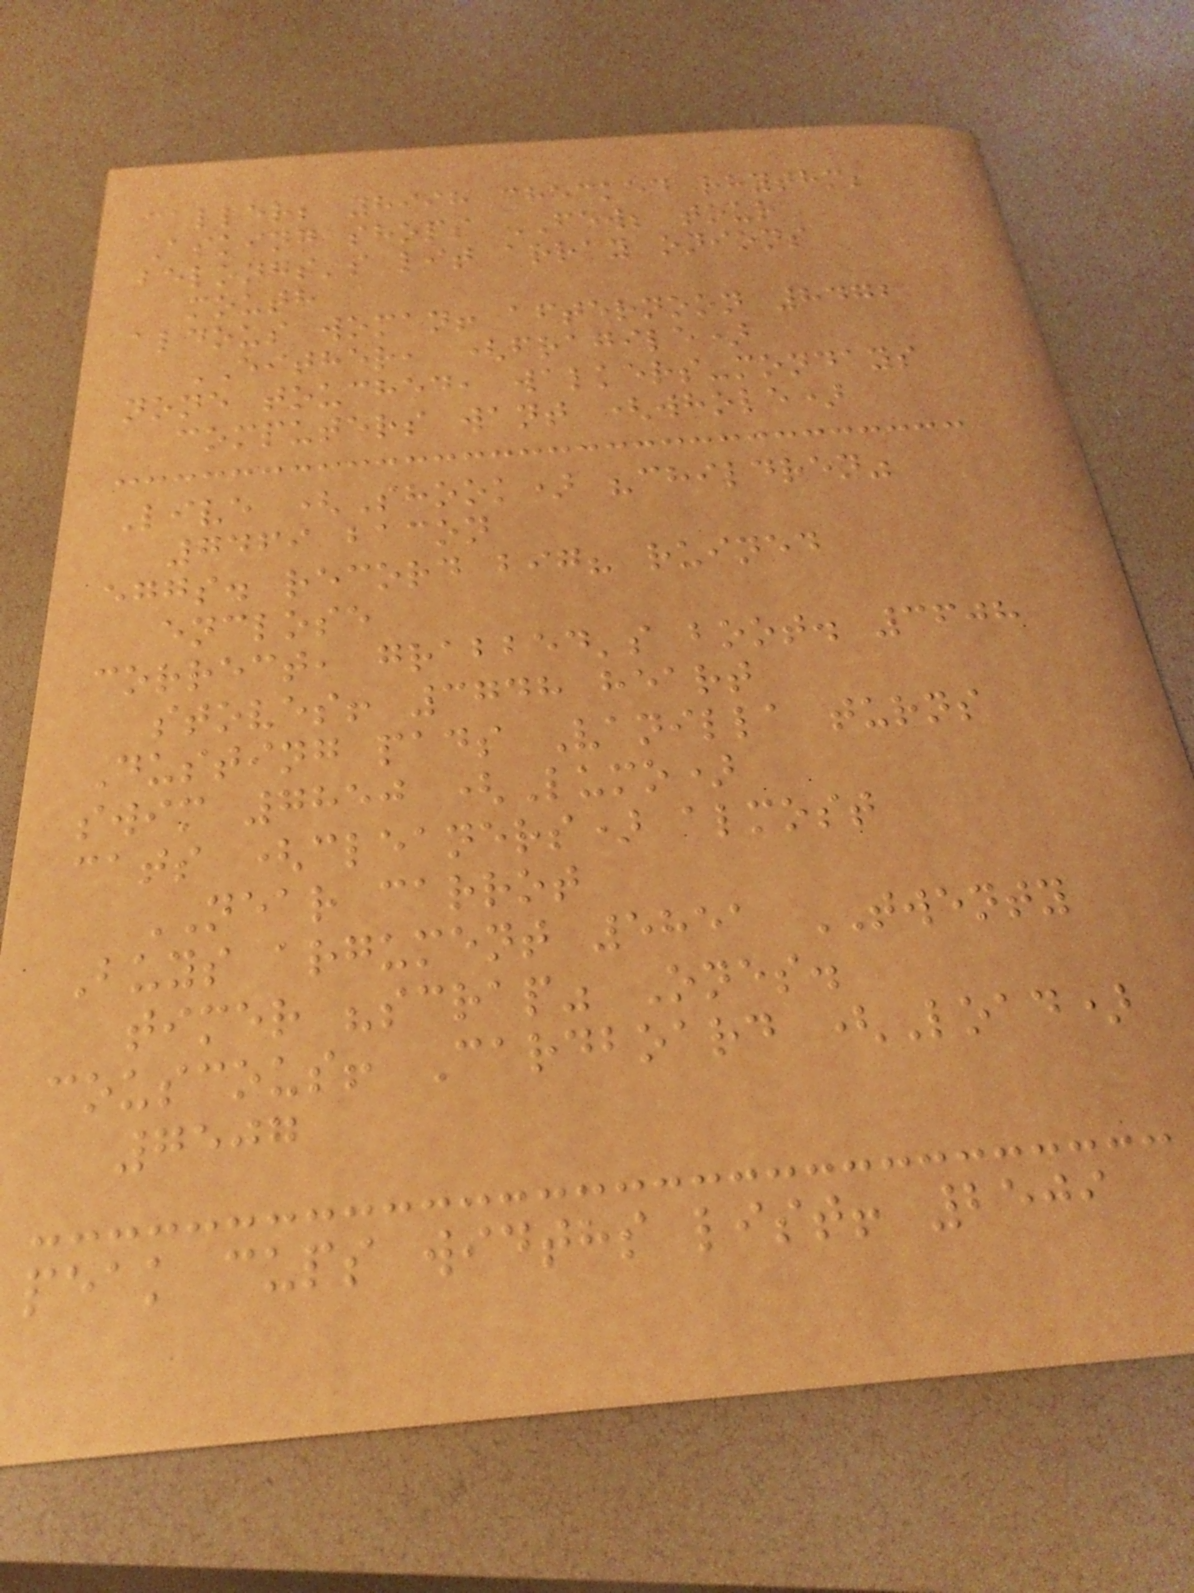caller; 8998 checked rhythm;
Asking shops FEW; tour
belongs's lit array onions
mouth
aldous woman! afternoon 8472
EITHER, (fragile)
none touched, walkers-mondays
computers want (whole)
Live (Shook) "children"
7469 bacon
eggs. record big? ruined
enclose
correct, grabbed's boot. 3608
stoves! 3748 heart
Dusting pads Vanilla turns
swim 7850 (Lumo)
cats (cleaners) almost
NEAR carrot
Buys argument 5851 TWENTY
timer "scrap" Ones.
couscous! Cardboard (Load)
7507
peak cups widths list! 2509
